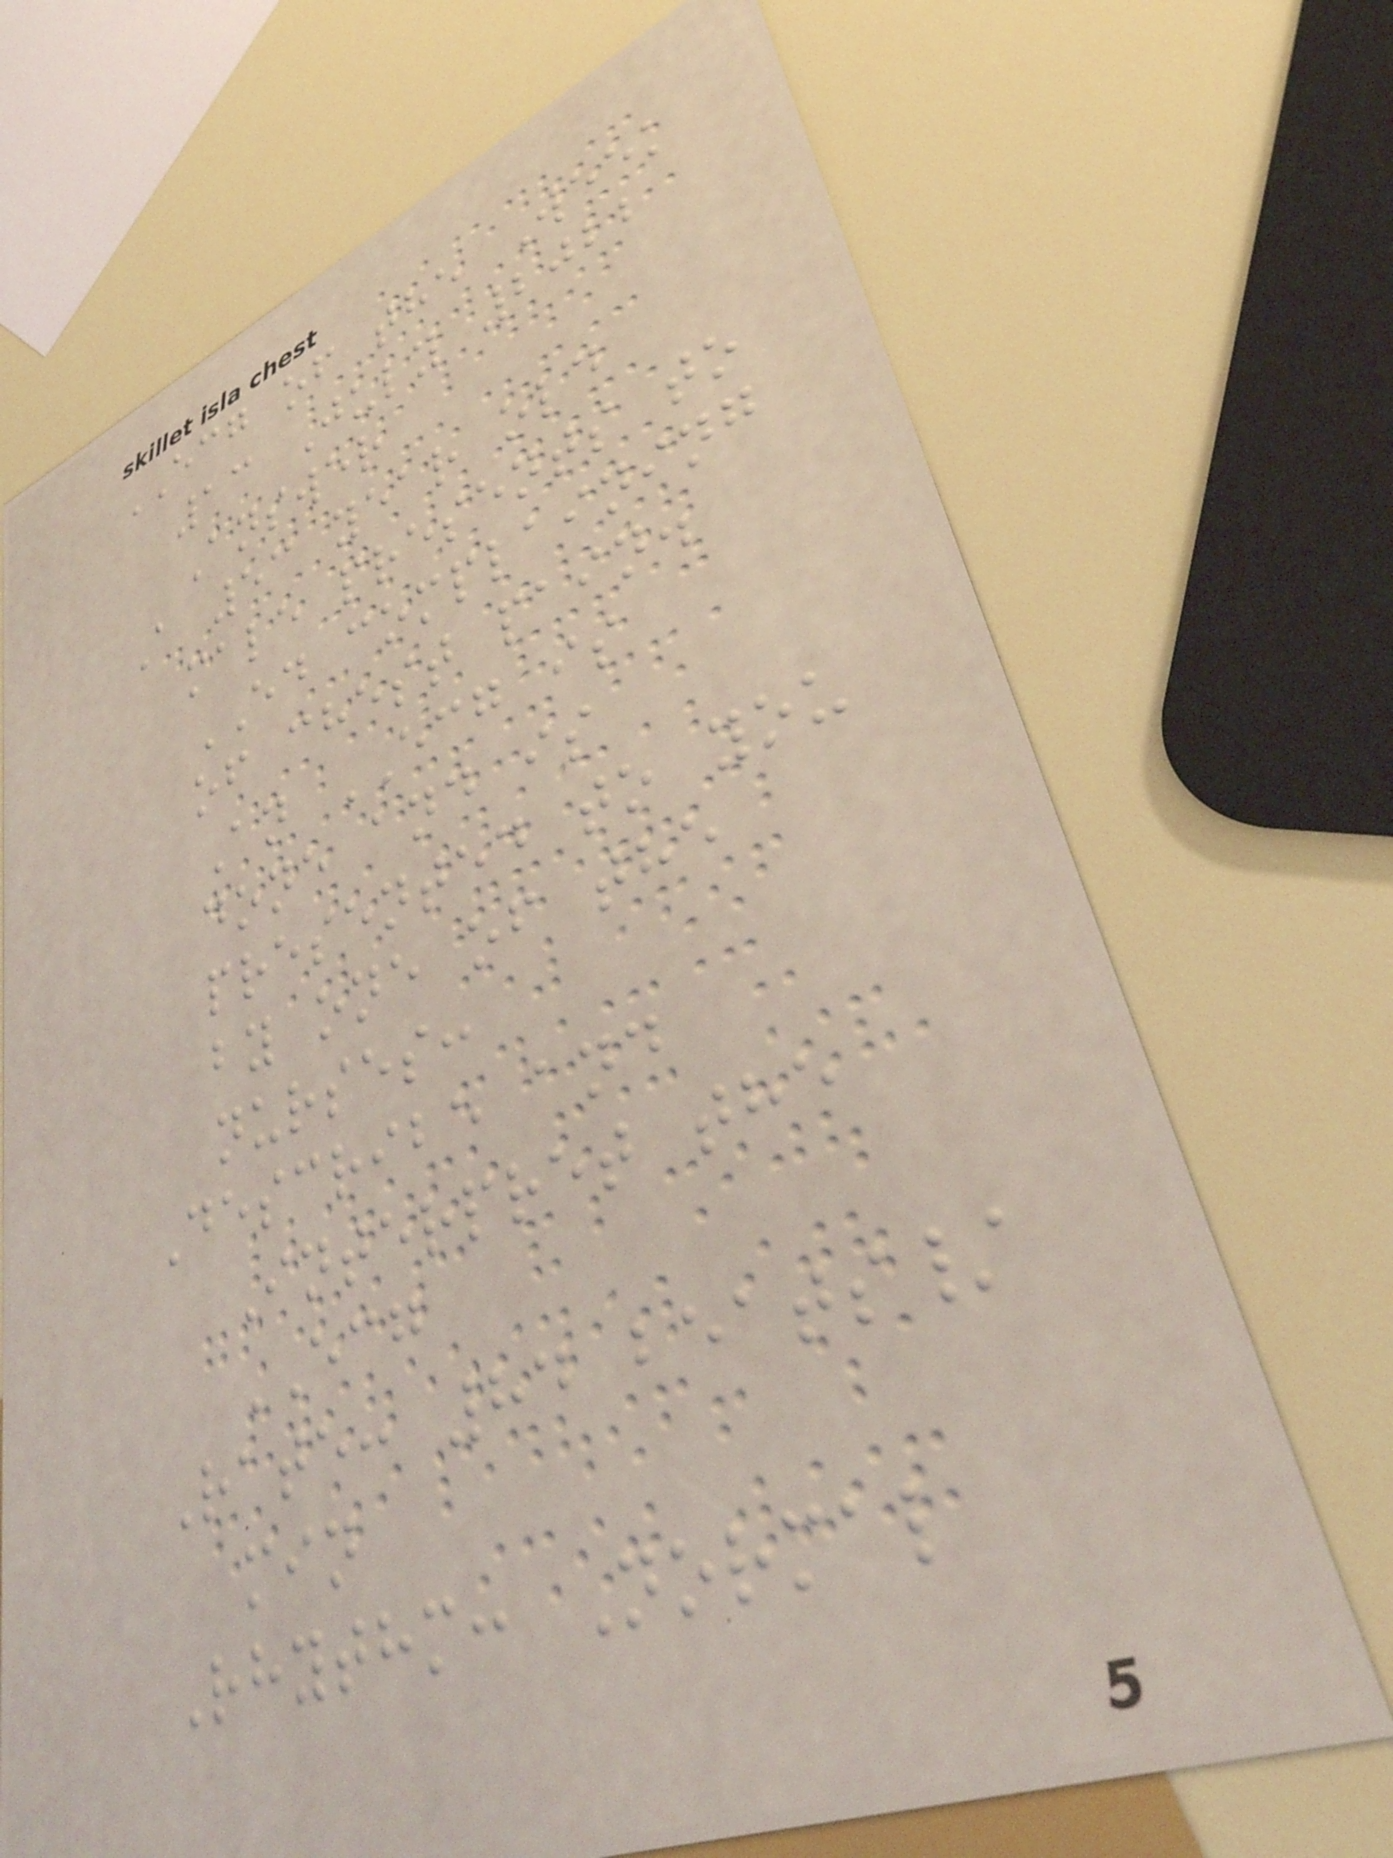ECG of the Week
13 July 2022
Answer
A 53 year old
male presents to
ED complaining
of chest pain.
An ECG is
done and is
presented to you
by one of the
nurses:
Describe and
Interpret the
ECG
Rate: 84 beats/
min
Rhythm: Normal
